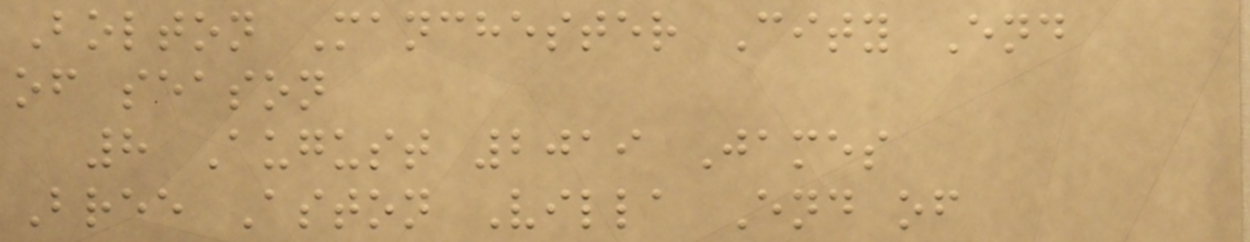Bolton Manchester City End
of season
8 August 2019 James
Bree Aston Villa End of
